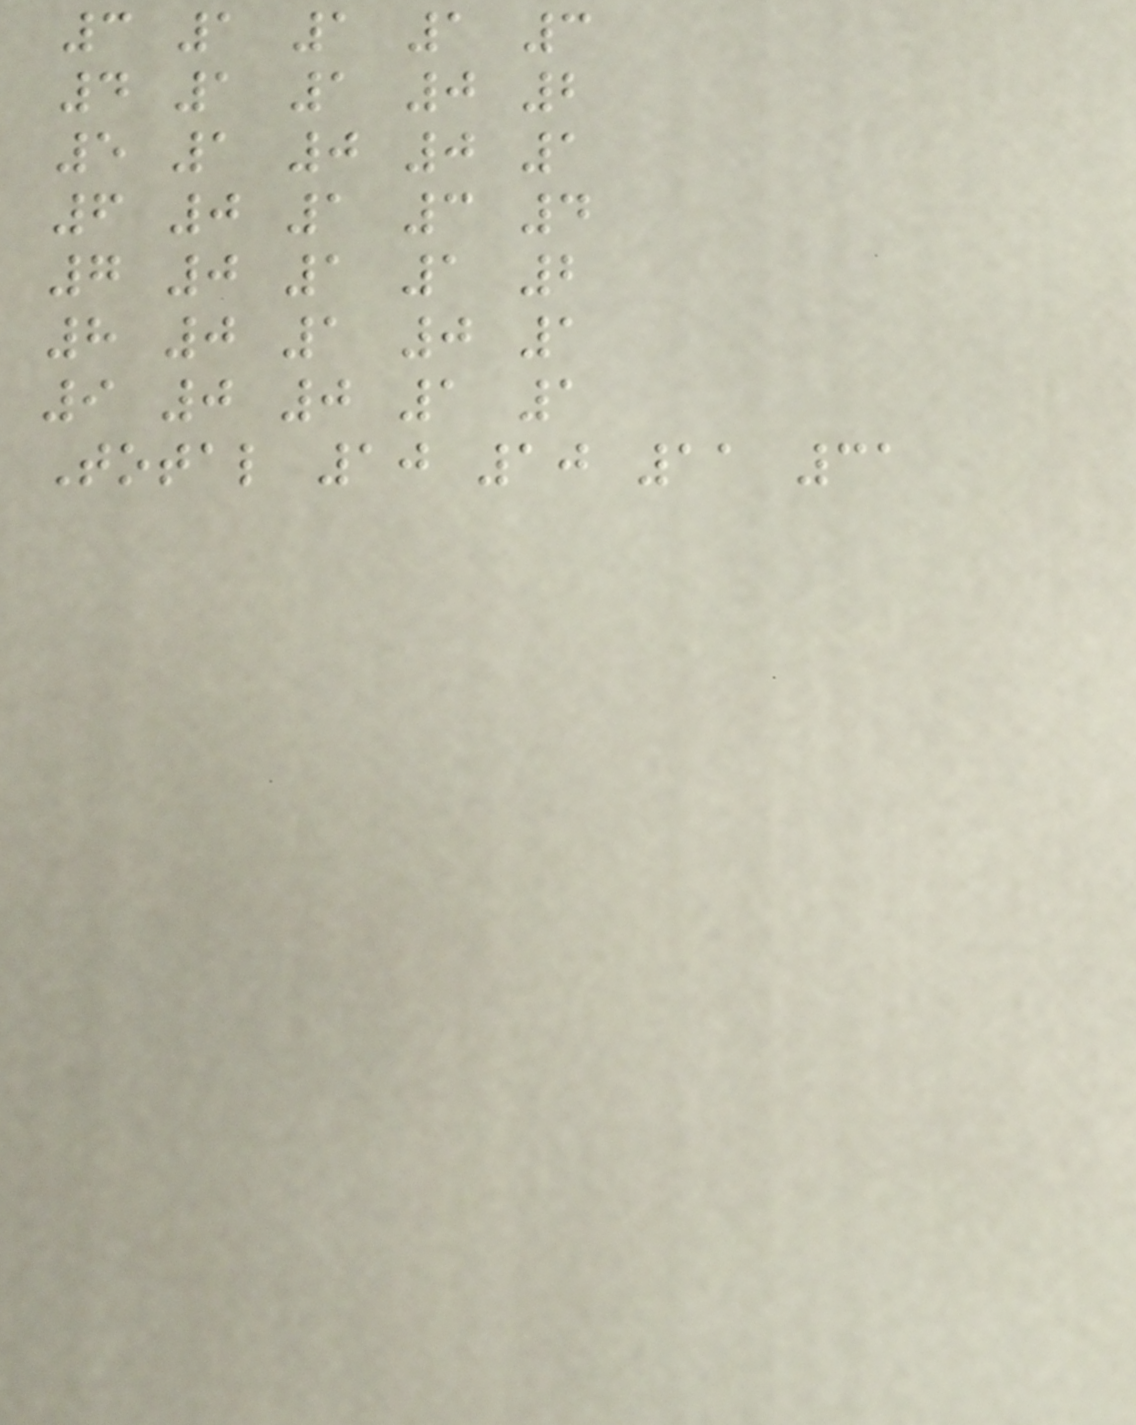3 1 1 1 3
4 1 1 0 2
5 1 0 0 1
6 0 1 3 4
7 0 1 1 2
8 0 1 0 1
9 0 0 1 1
Total 10 10 11 31
